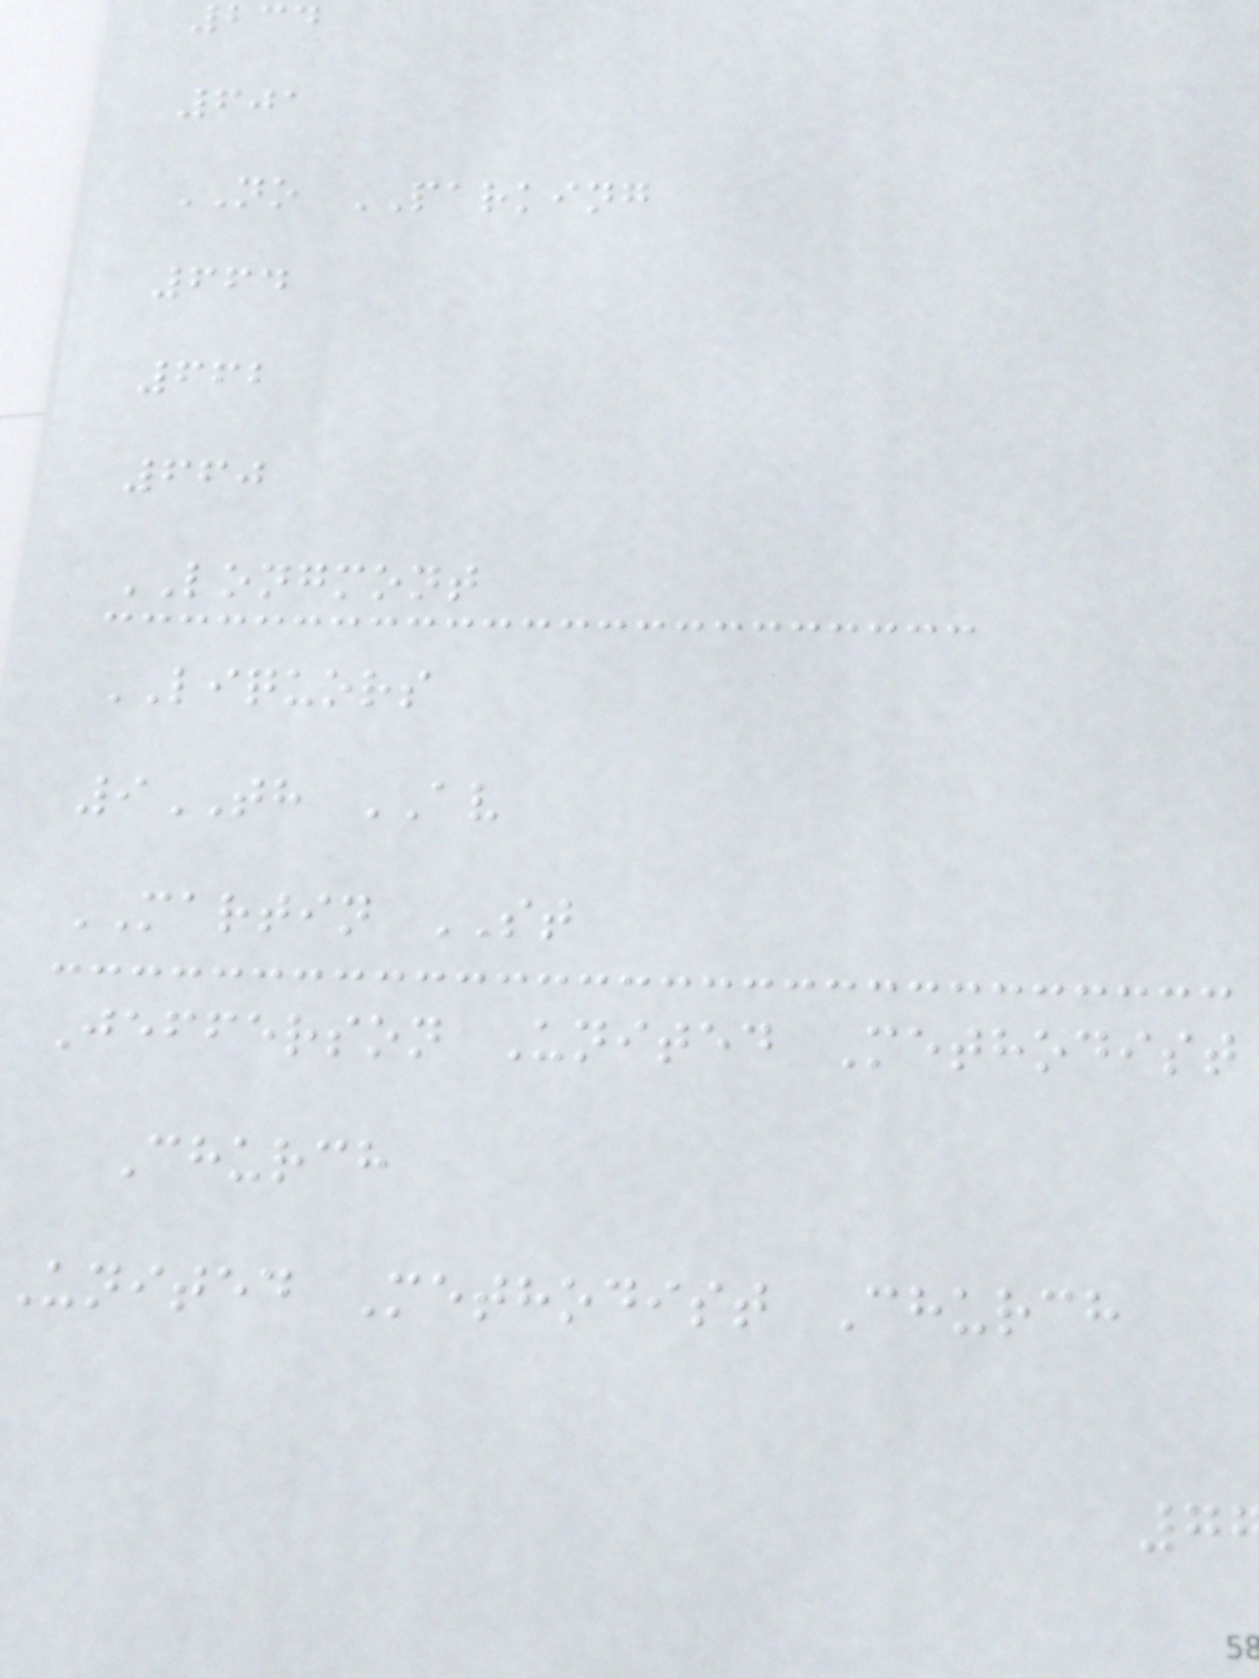234
601
NO PARKING
664
662
660
LONGMONT
LIQUORS
9TH AV
MARTIN ST
Jefferson United Methodist
Church
united Methodist Church
